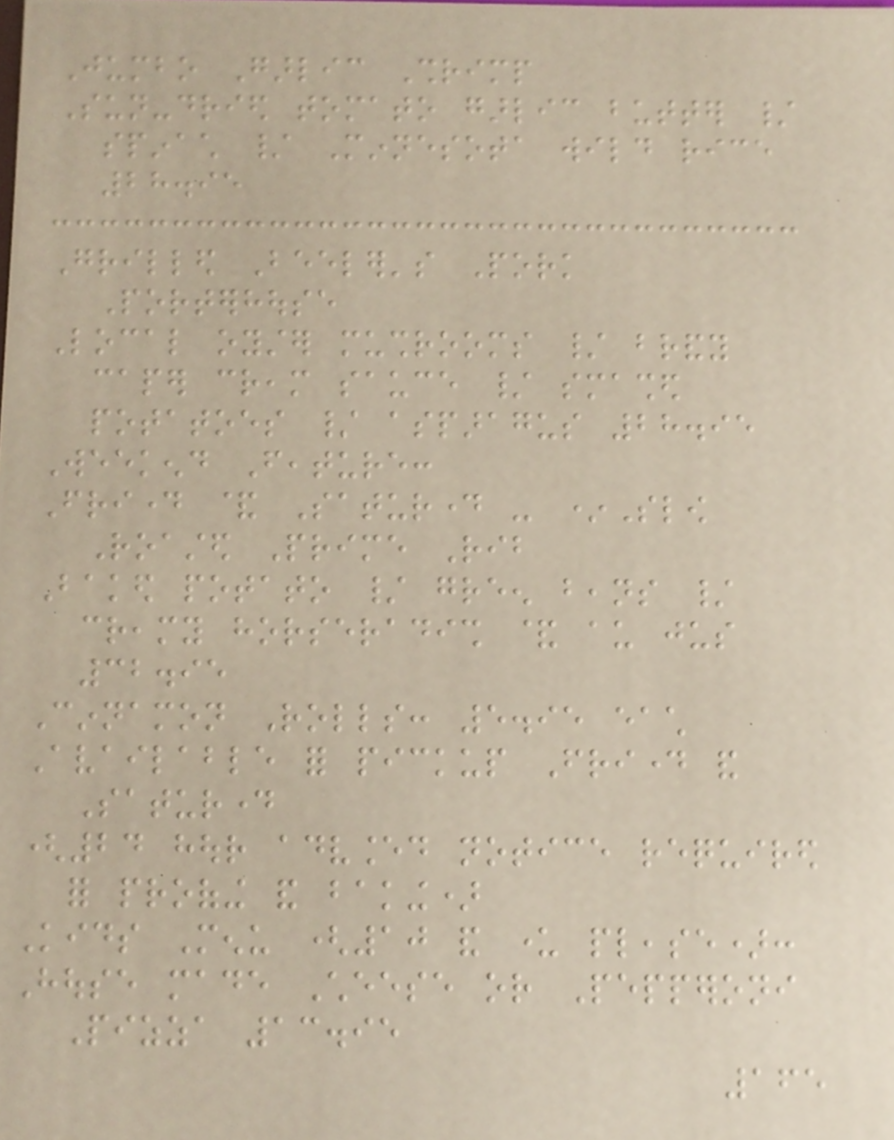Jumbo Garlic Shrimp
Sun-dried tomato garlic butter /
spinach / Minnesota wild rice
28.95
Grilled Beeler's Pork
Porterhouse
Local oyster mushrooms / brandy
caper cream sauce / smashed
potatoes / asparagus 28.95
Weekend Feature:
Friday & Saturday - *Slow
Roasted Prime Rib
Baked potato / green beans /
creamy horseradish & au jus
32.95
Cinnamon Rolls: 5.95 each
Available for pickup Friday and
Saturday
(24 hour advanced notice required
for proofing and baking)
Kids Menu (10 and under please):
House made Cheese or Pepperoni
Pizza 13.95
165
